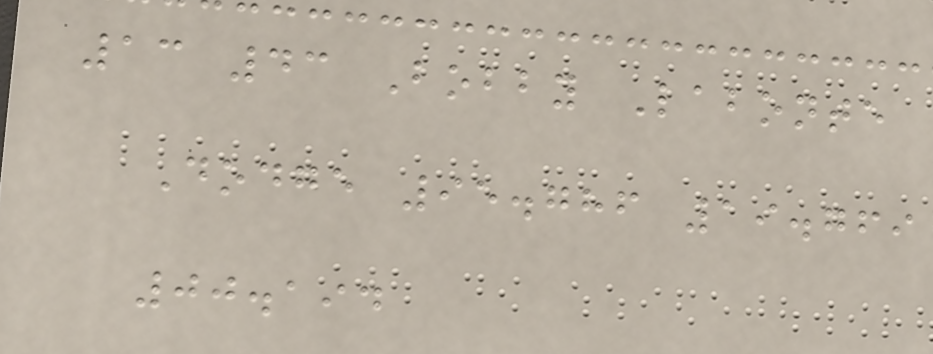13 43 Bobby Labonte
Dodge 95.786 19.769
00.194
